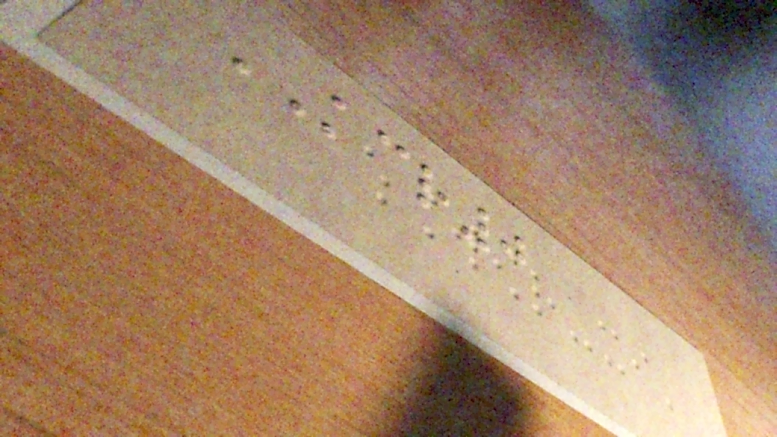KCR0
